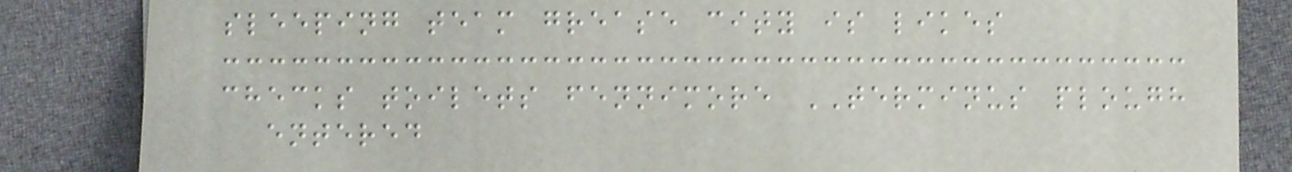sleeping team grease city is likes
checks toilets fennimore TERMINUS plough
entered
